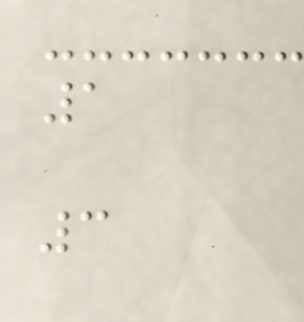1
3
